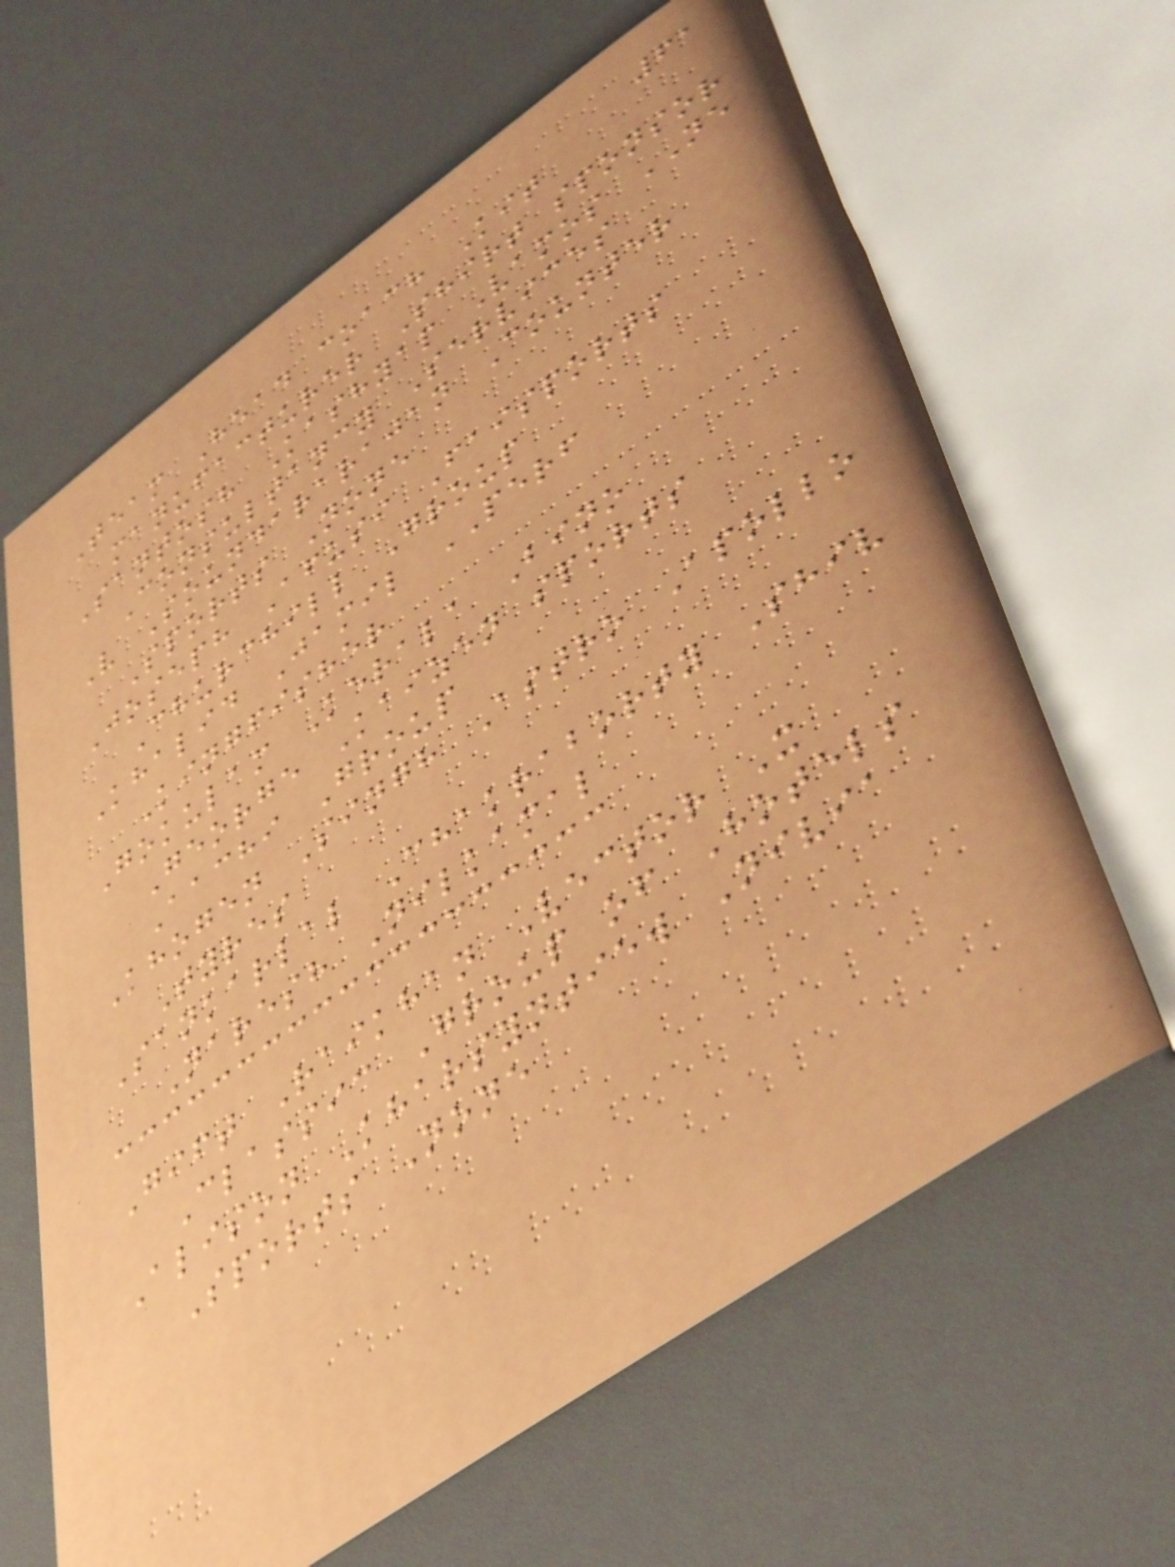61
Team Head coach Kit
manufacturer Shirt sponsor
Santosh Kashyap Vamos NE
Consultancy Services
V Soundararajan Counter
Sports None
Joseph Afusi Faisports
Churchill Group
Khalid Jamil PERF
Kingfisher
Gokulam Kerala Bino
George Kaizen sports
Aachi Group
Khogen Singh Astro Apollo
Tyres
Sankarlal Chakraborty Shiv
Naresh Nilkamal
Gift Raikhan Vector X
Classic Group of Hotels
Alison Kharsyntiew Nivia
Sports None
